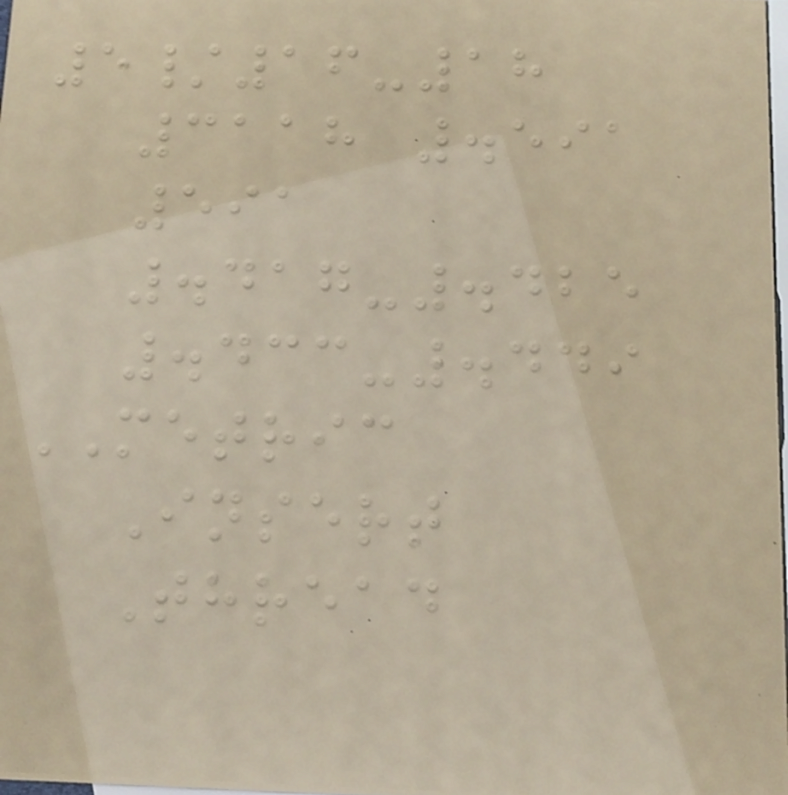5/16-18
3118 .591
591
.417-.425
.433-.449
METRIC
Insert
Thread
